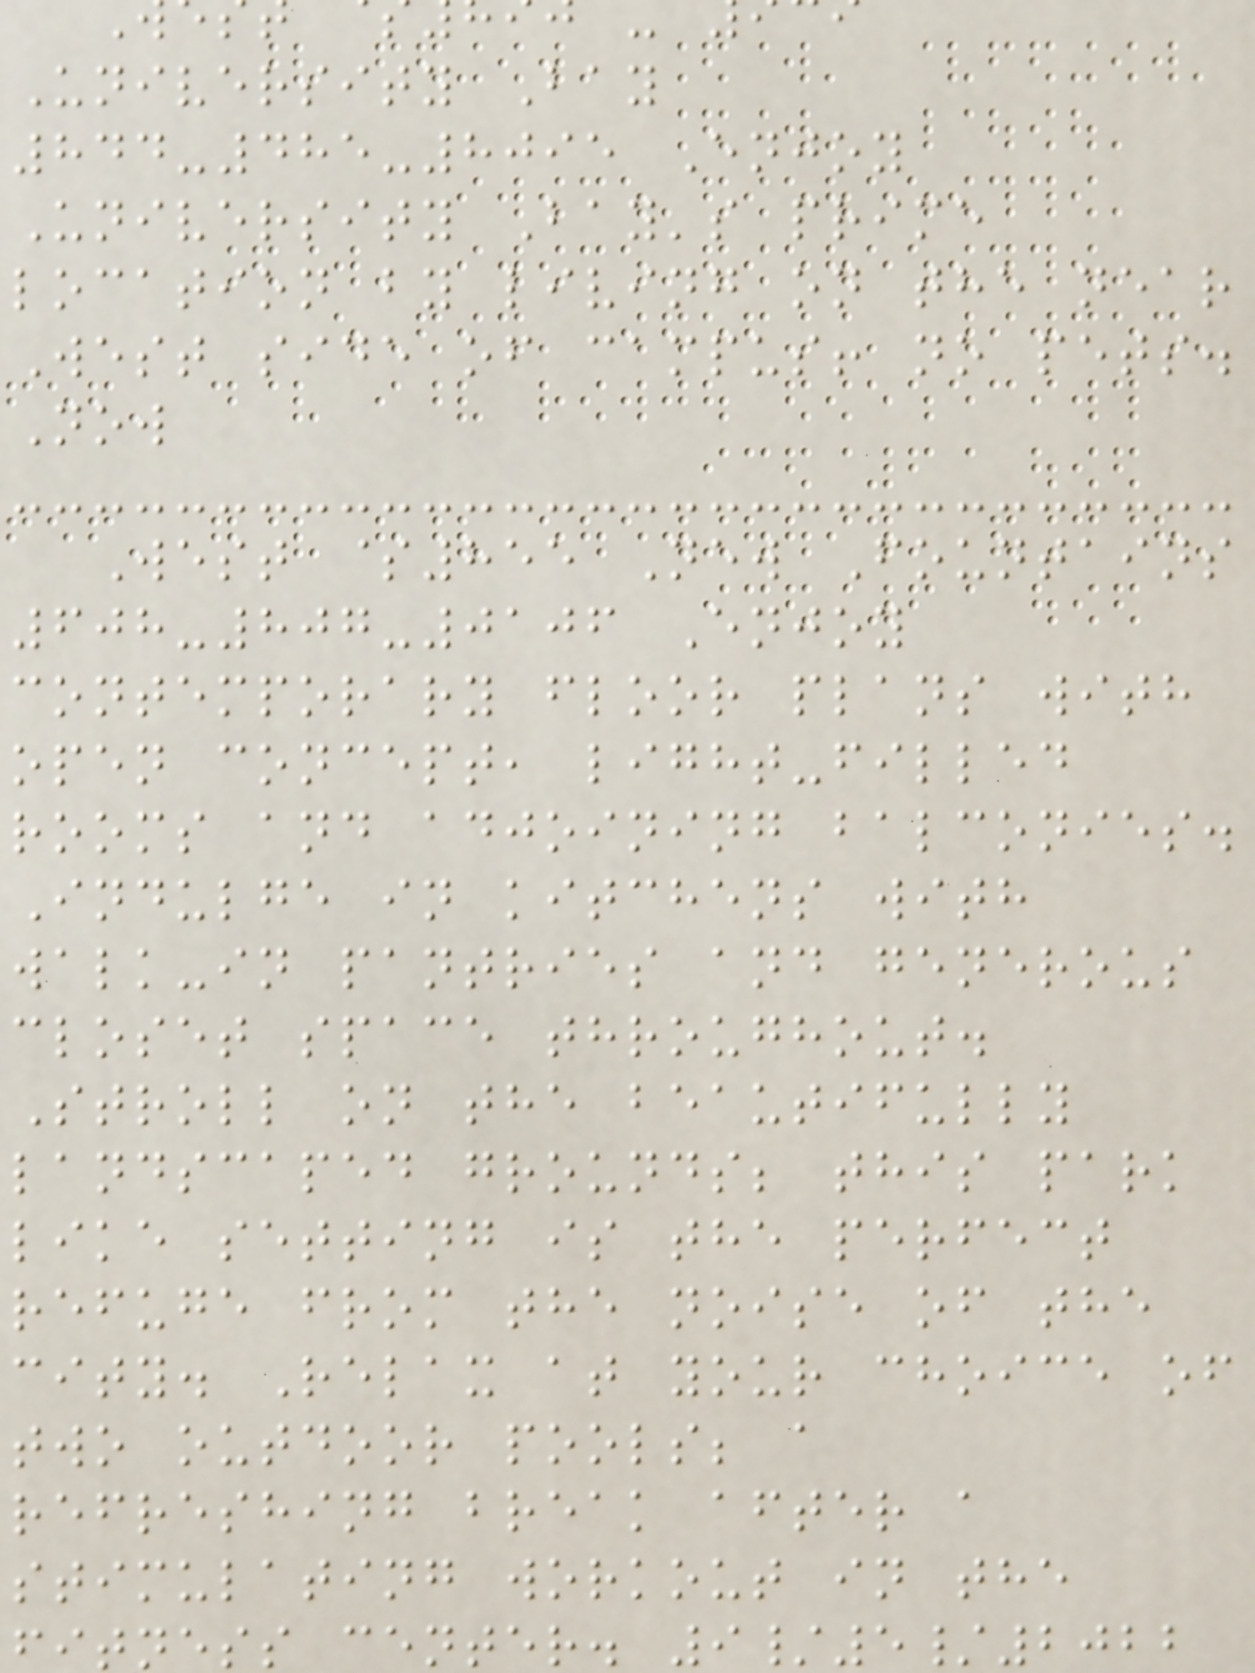University Bay
844-485-8095 Enjoy
University Bay's prime
location by living on the near
West side of campus! no pets.
Now
West $855 New Fountains
608-807-0106 Enjoy
contemporary floor plans with
open concept, light-filled
rooms and adjoining balconies.
Indulge in kitchens with
walk-in pantries and generous
closet space throughout.
Stroll on the beautifully
landscaped grounds; this park
like setting is the perfect
refuge from the noise of the
city. Relax at your choice of
two outdoor pools; a
refreshing break after a
stimulating workout in the
fitness center. 9/5/2022
